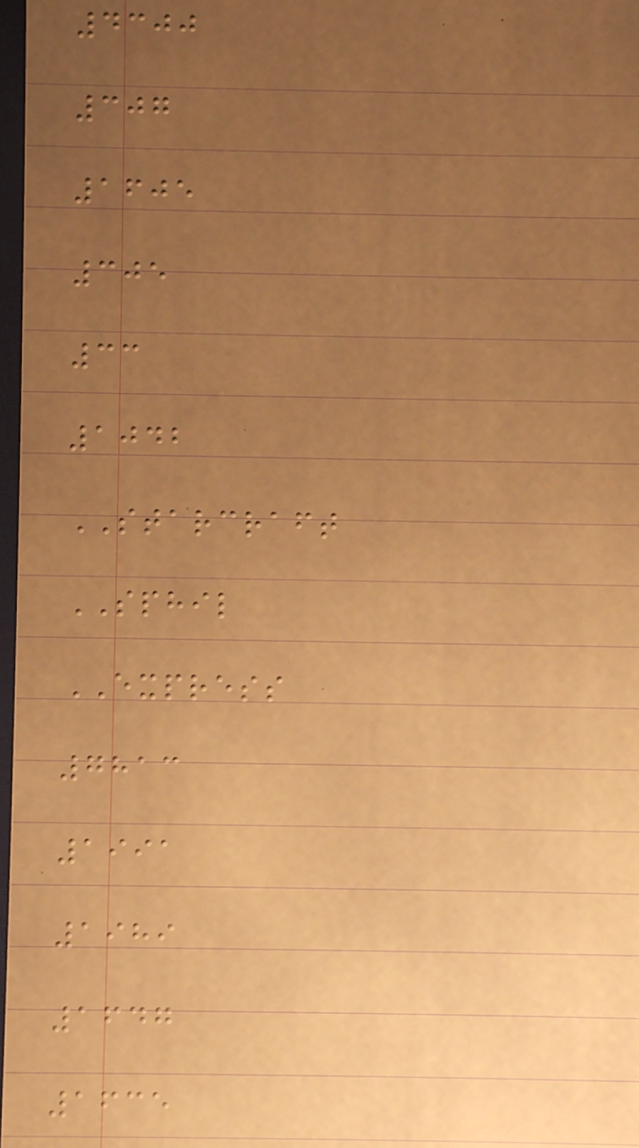4300
307
1605
305
33
1042
STARCRAFT
SPHIL
EXPRESS
7813
1991
1989
1647
1635
